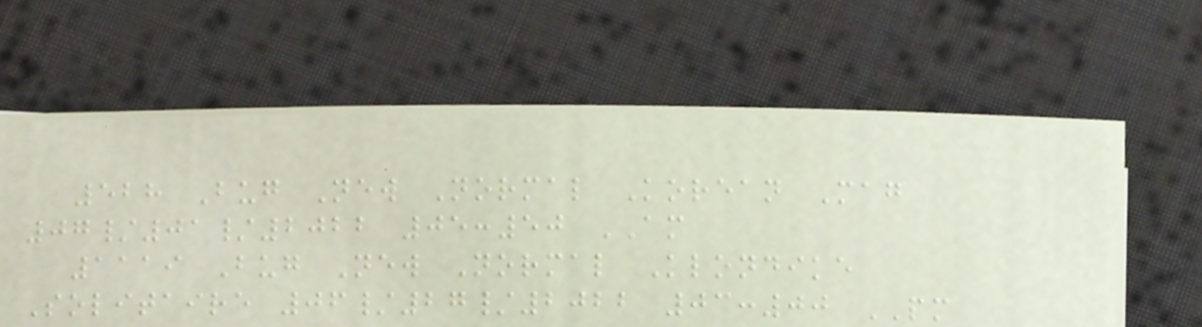528 Bug New Normal Korean Mag
07/01/2022 05:50 AM
1119 Bug New Normal Klondike
Solitaire 06/27/2022 03:00 PM
